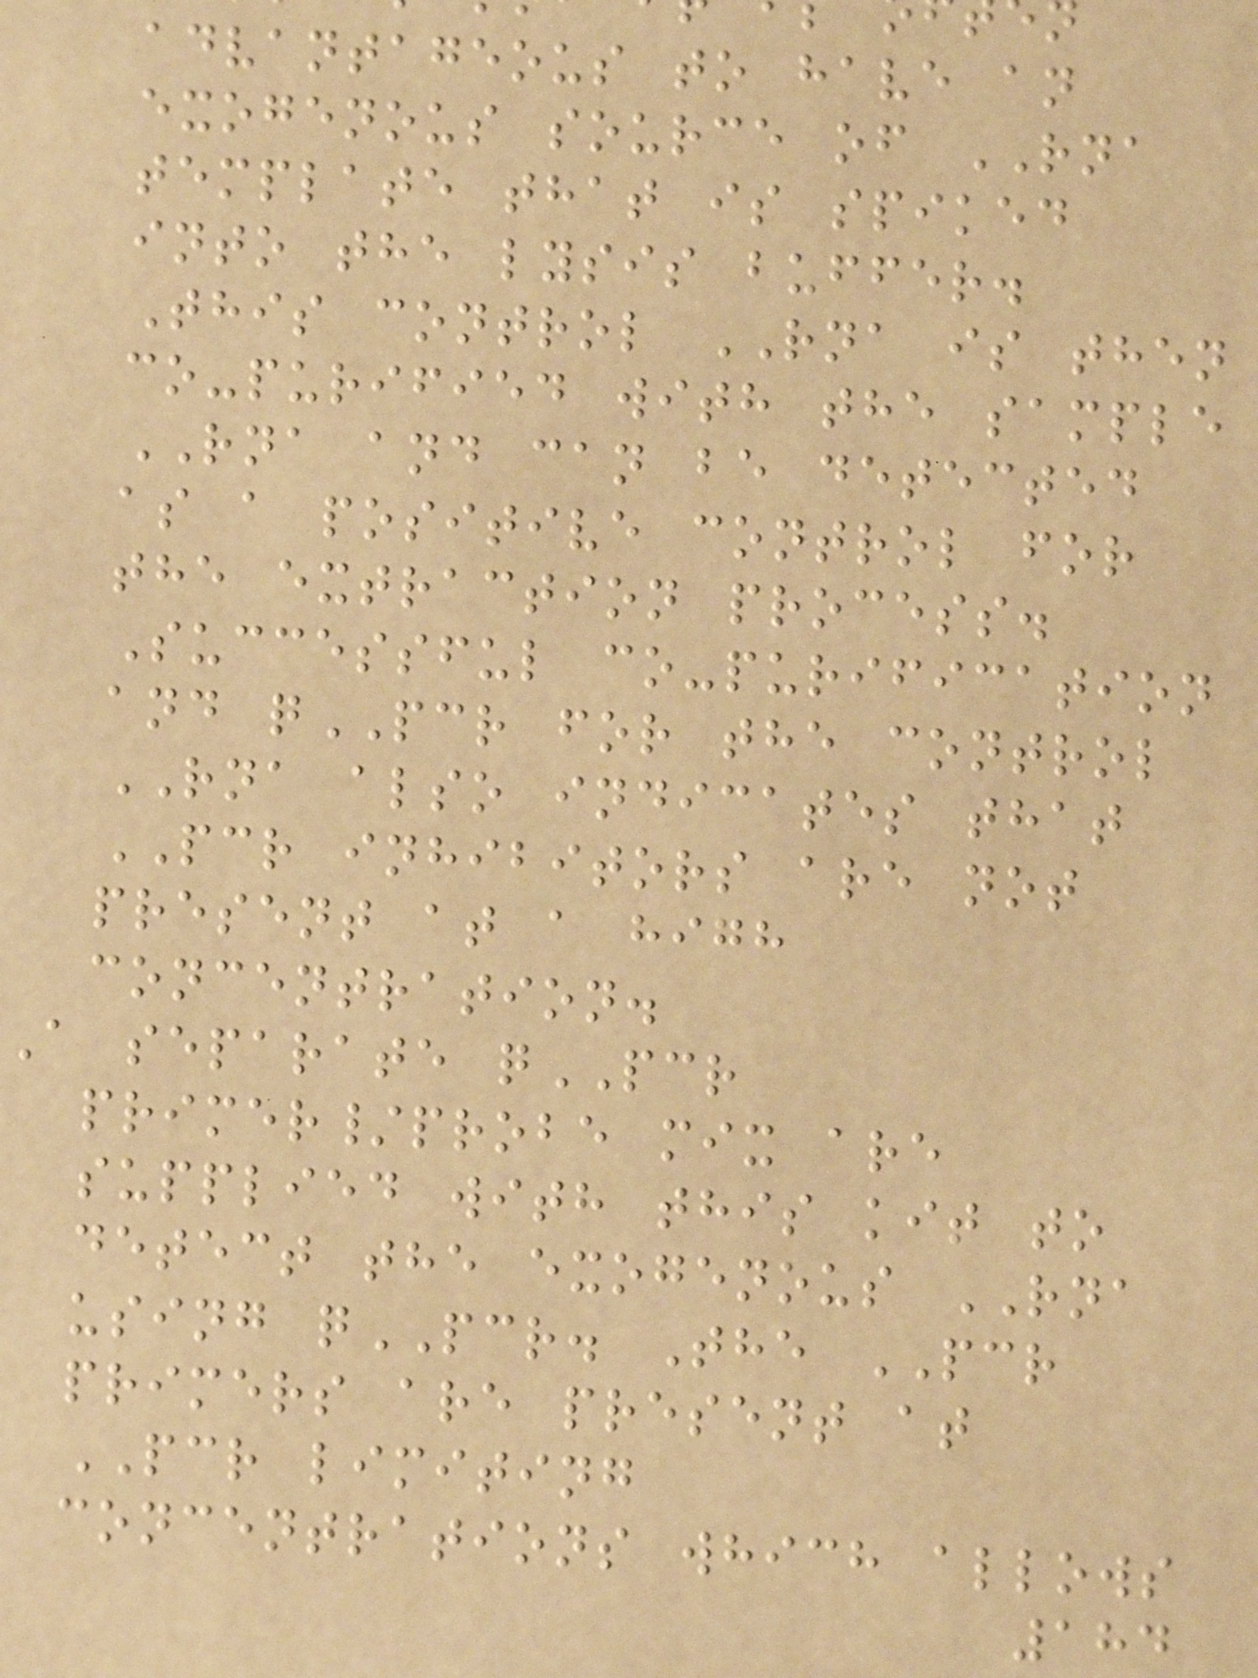advantageous to have an
exogenous source of RNA
template that is spiked
into the lysis buffer.
This control RNA is then
co-purified with the sample
RNA and can be detected
as a positive control for
the extraction process.
Successful co-purification
and qPCR for the control
RNA also indicates that
PCR inhibitors are not
present at a high
concentration.
A separate qPCR
primer/probe mix are
supplied with this kit to
detect the exogenous RNA
using qPCR. The PCR
primers are present at
PCR limiting
concentrations which allows
184
